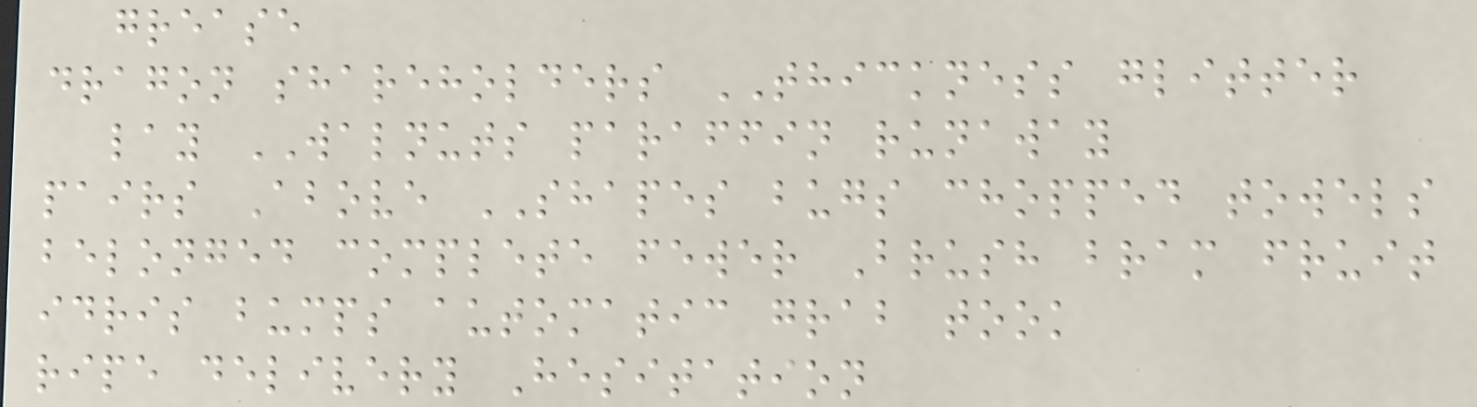grease
dragon shareholders THICKNESS glitter
lay WALNUTS paraffin runaway
pairs Above SHAPES bugs chopped towels
belonged complete fewer Brush bram fruit
idris bumps automatic grab took
ripe delivery Hesitation
